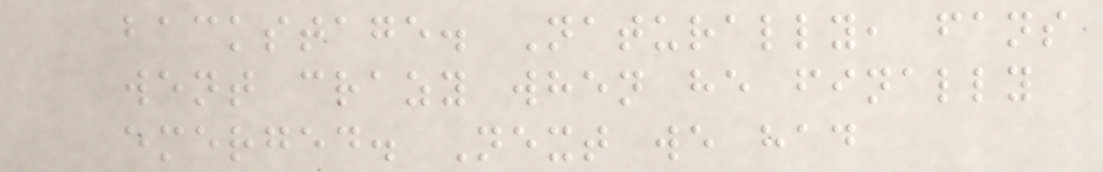backstage. Naturally, fans
went crazy when he finally
emerged. Next we had
